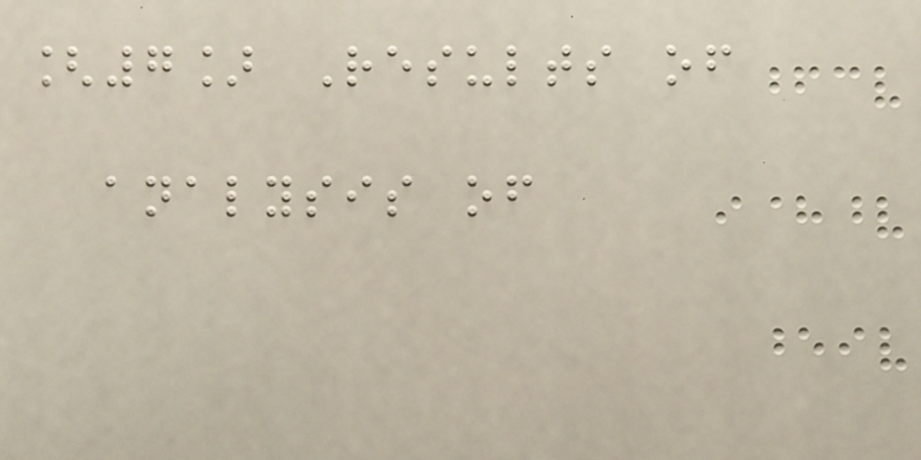[7] Results of
analysis of
